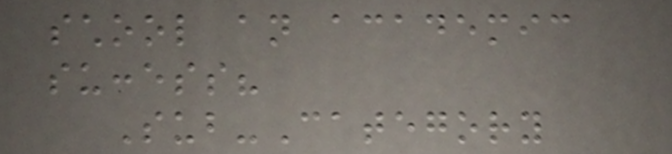school an academic
success?
Sub-Category
